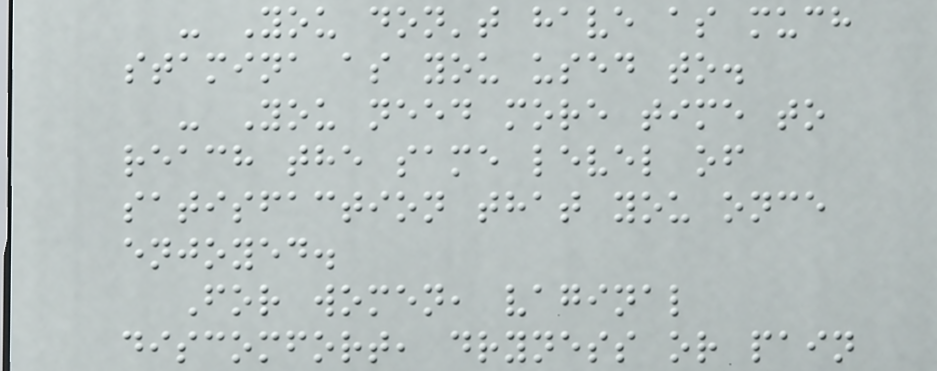- You don't have as much
stamina as you used to.
- You need more time to
reach the same level of
satisfaction that you once
enjoyed.
For women, vaginal
discomfort, dryness or pain
